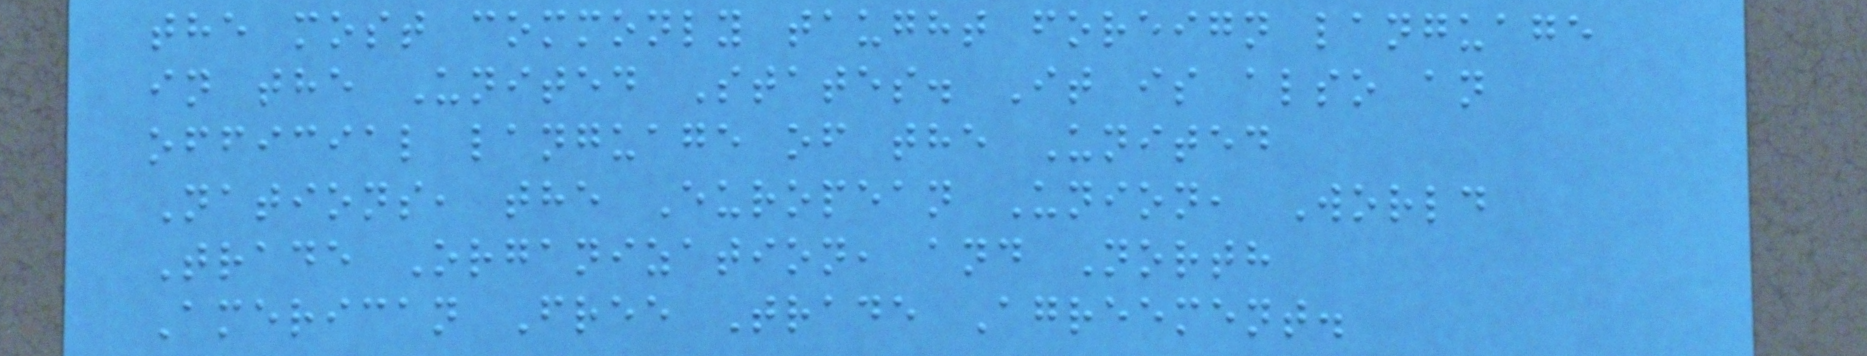the most commonly taught foreign language
in the United States. It is also an
official language of the United
Nations, the European Union, World
Trade Organization, and North
American Free Trade Agreement.
